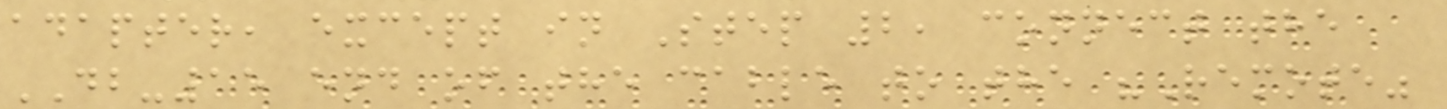adapter, except in Step 2, connect the
DB-15 end of the cable to the "Remote"
